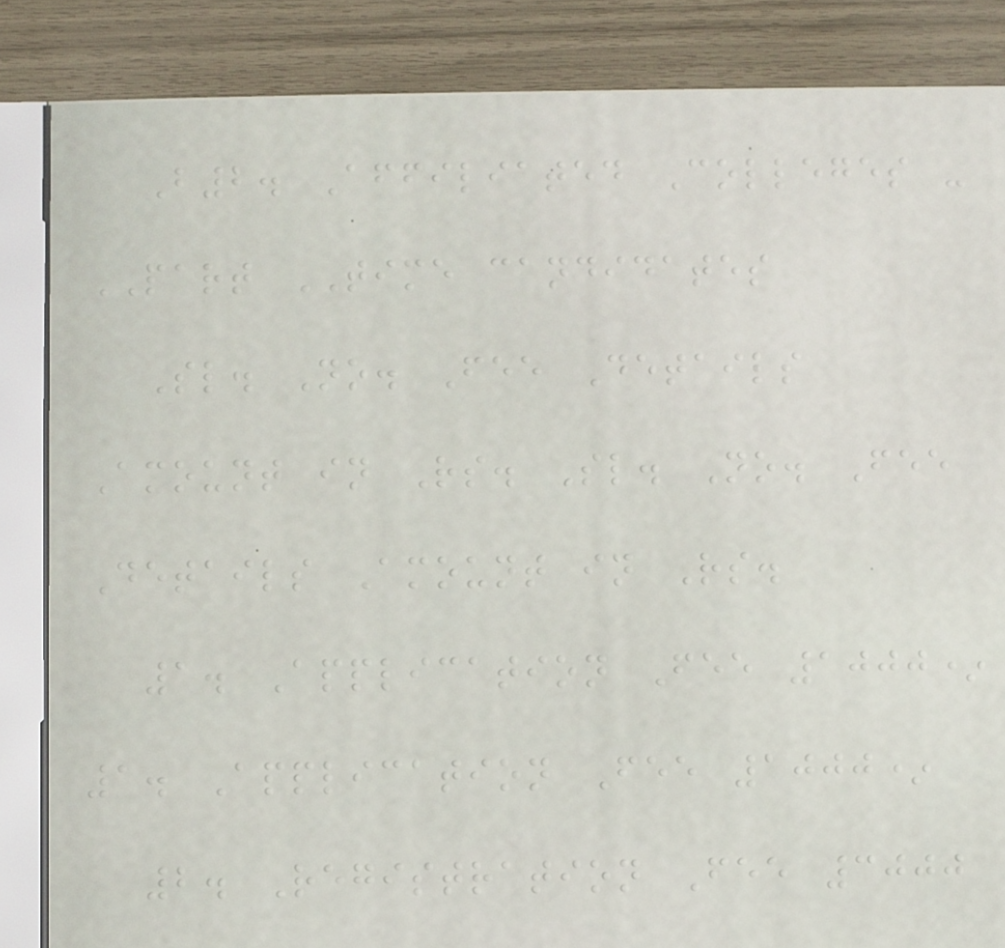B2. Affiliated Colleges -
PART TIME candidates
Sl. No. Fee Details
Amount in Rs. Sl. No. Fee
Details Amount in Rs.
1. Application Fee 1000*
1. Application Fee 1000*
2. Registration Fee 3000
